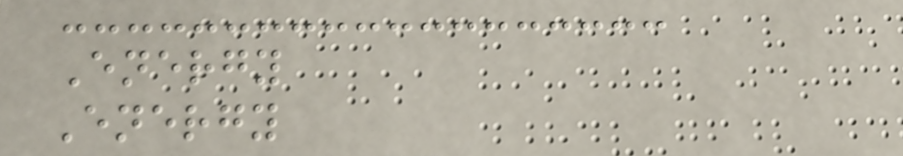Energy
Energy
